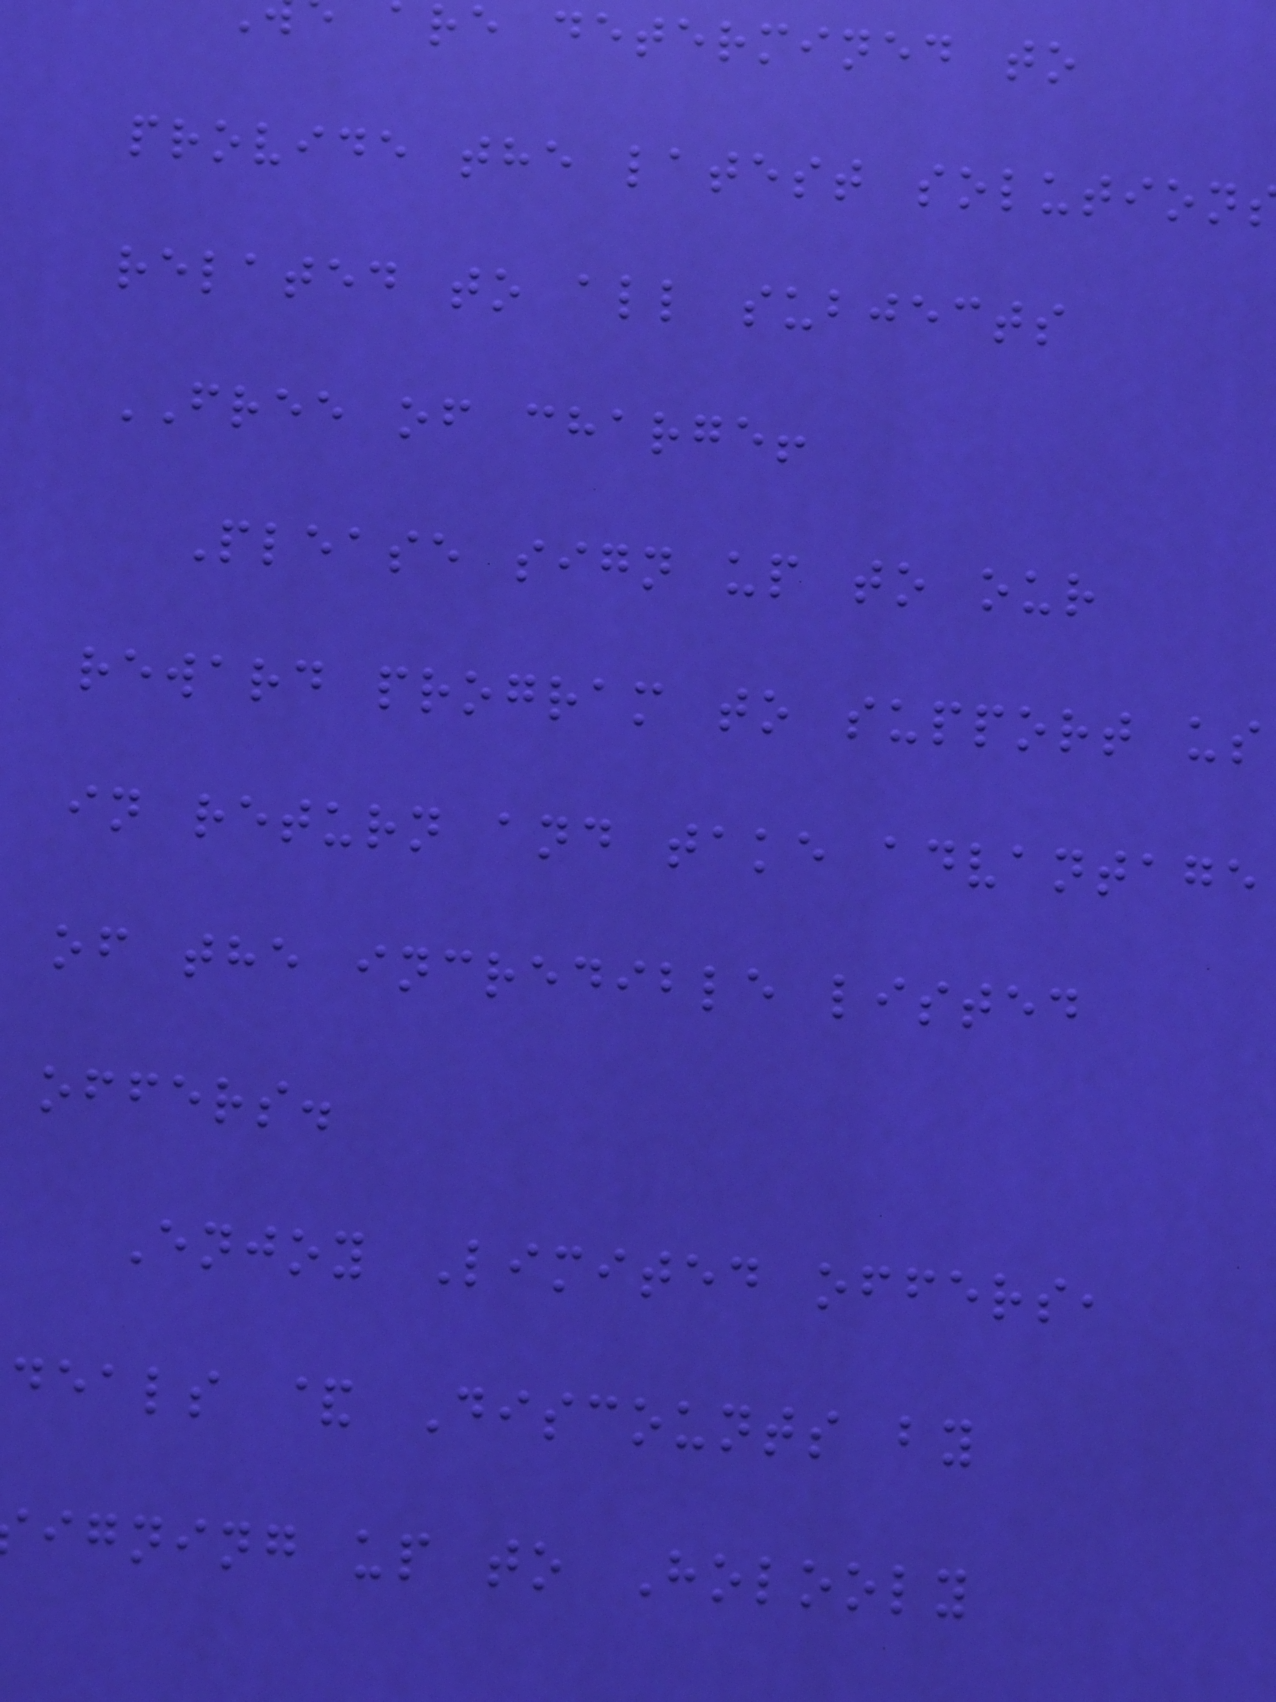re determined to
provide the latest solution
related to all subjects
FREE of charge!
Please sign up to our
reward program to support us
in return and take advantage
of the incredible listed
offers.
Enjoy Limited offers,
deals & Discounts by
igning up to Holooly
